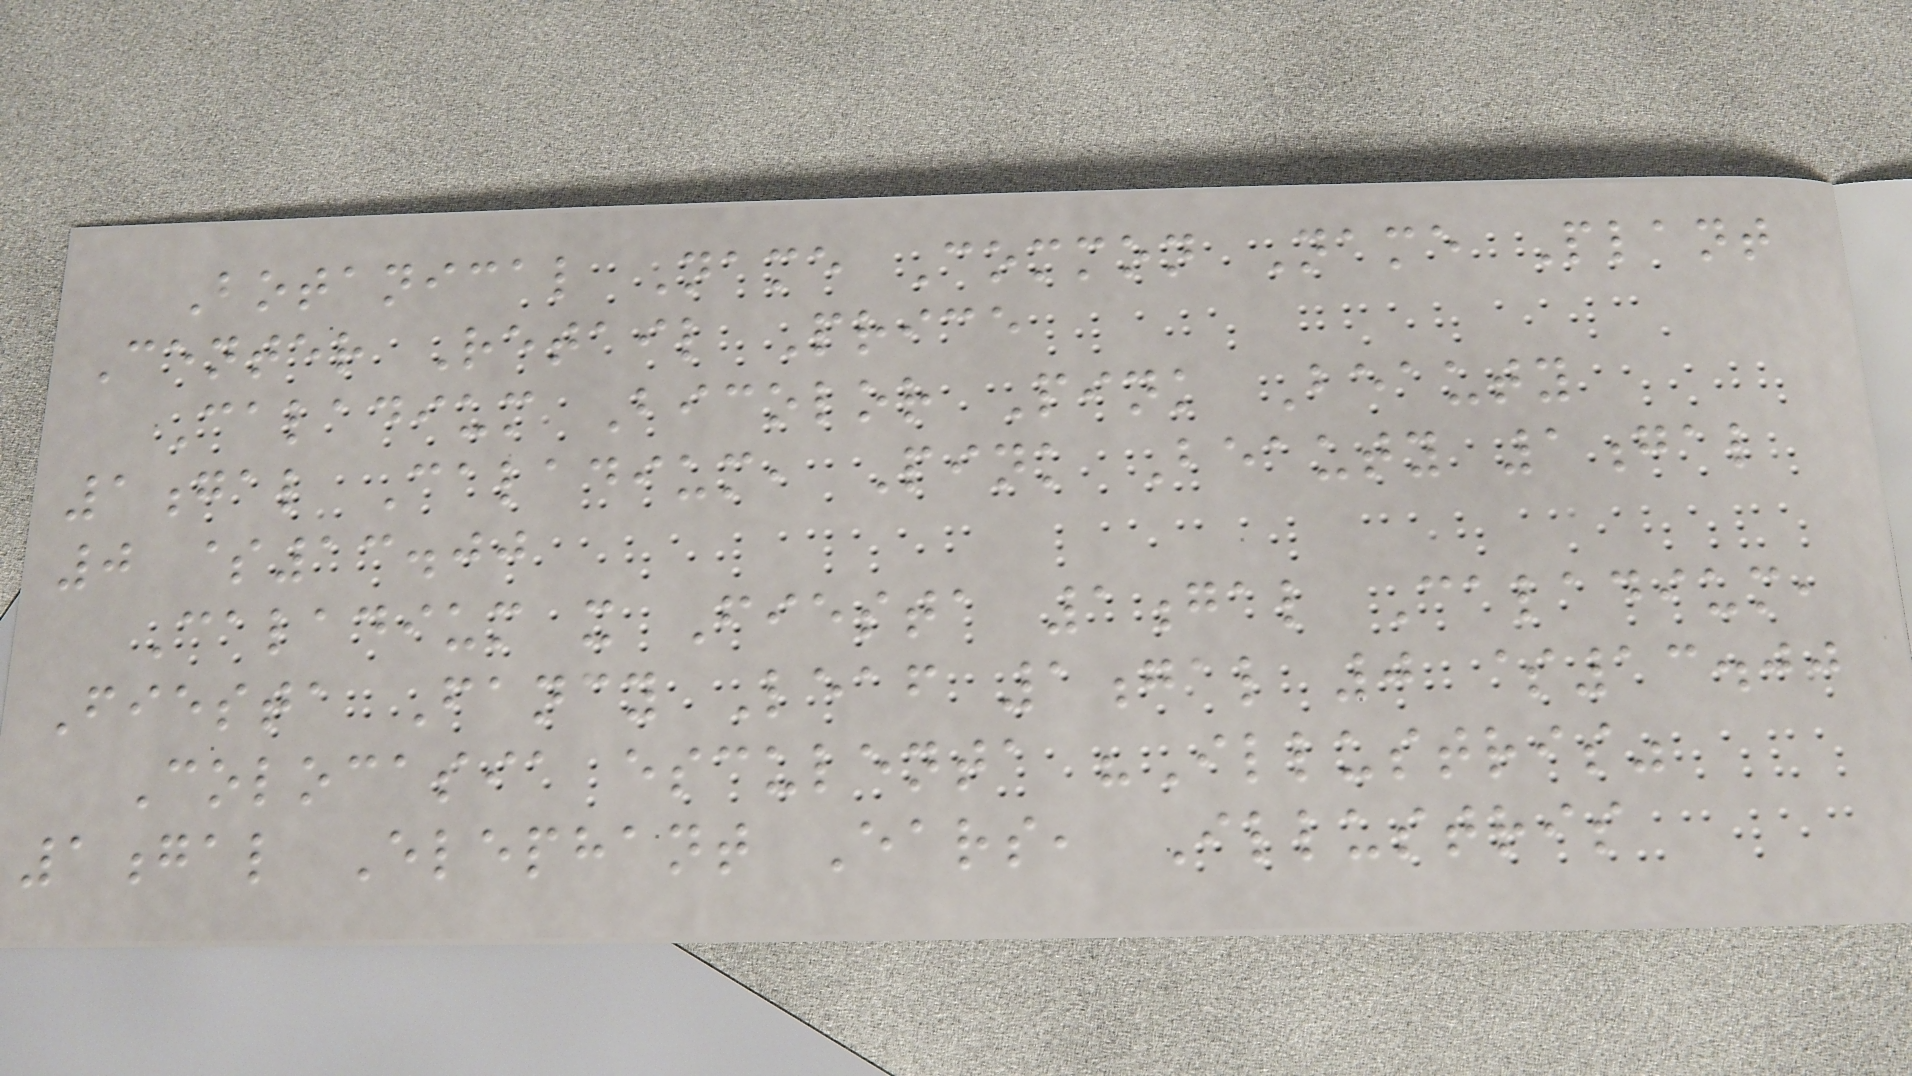Botanical Name Common Name Plant
Center Retail Price
Caladium Bicolor Pink Beauty
1gal Caladium, Pink Beauty 1gal
0 $13.00
Caladium x Fiesta 1gal Caladium,
Fiesta Fancy Leaf 1gal 0 $13.00
Colocasia esculenta "Illustris"
1gal Elephant Ears, Illustris
